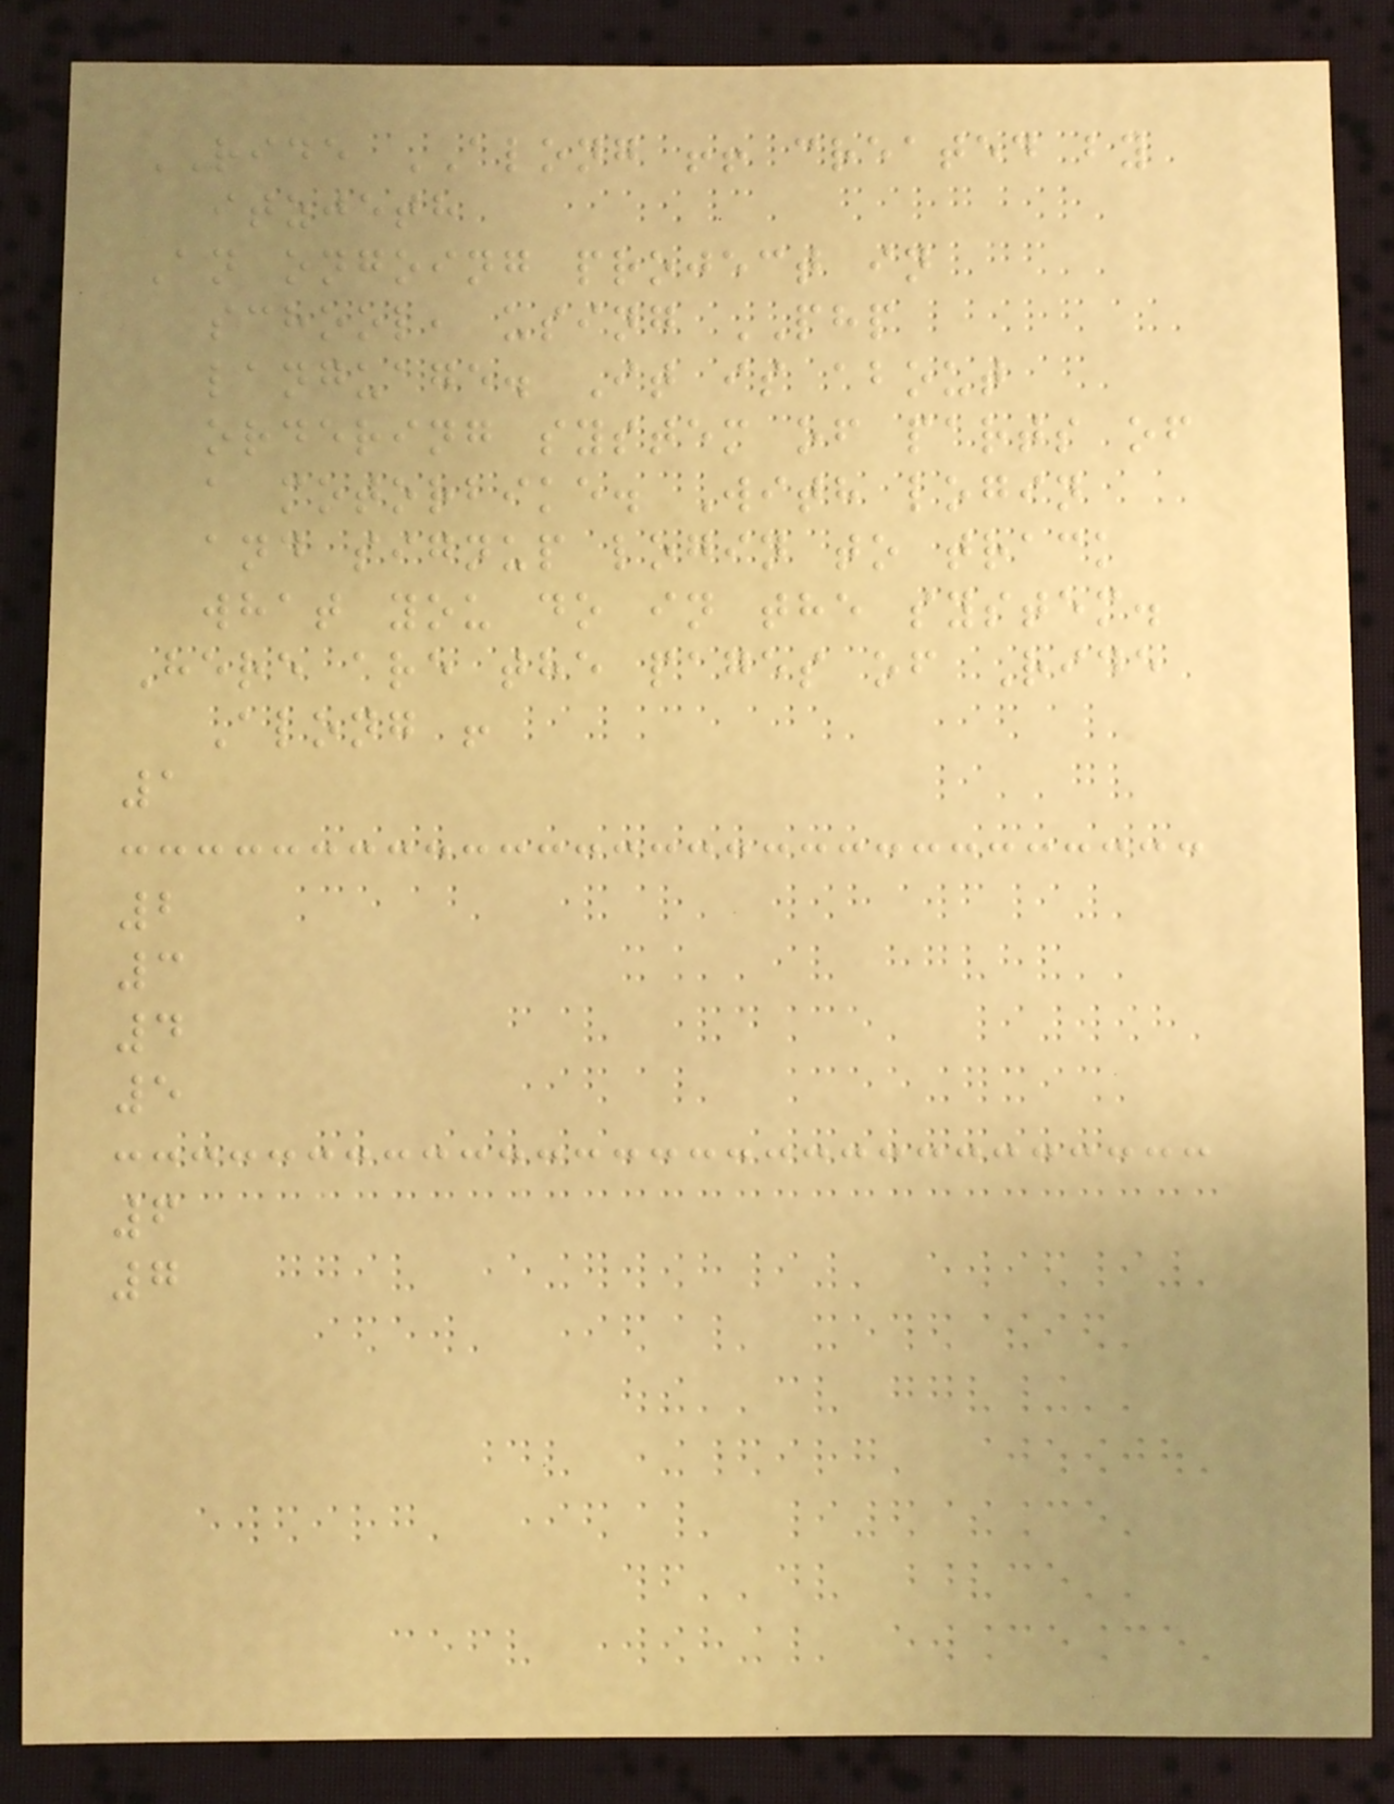RIDE ALONG !! created by
itzjeth
An ongoing project in
school, using PHP
language. It is about
ordering system of parts of
a motorbike. With login
and signup login to track
what you do in the system.
Here are the pages of Ride
Along !
1
2
3
4
5
6
7
